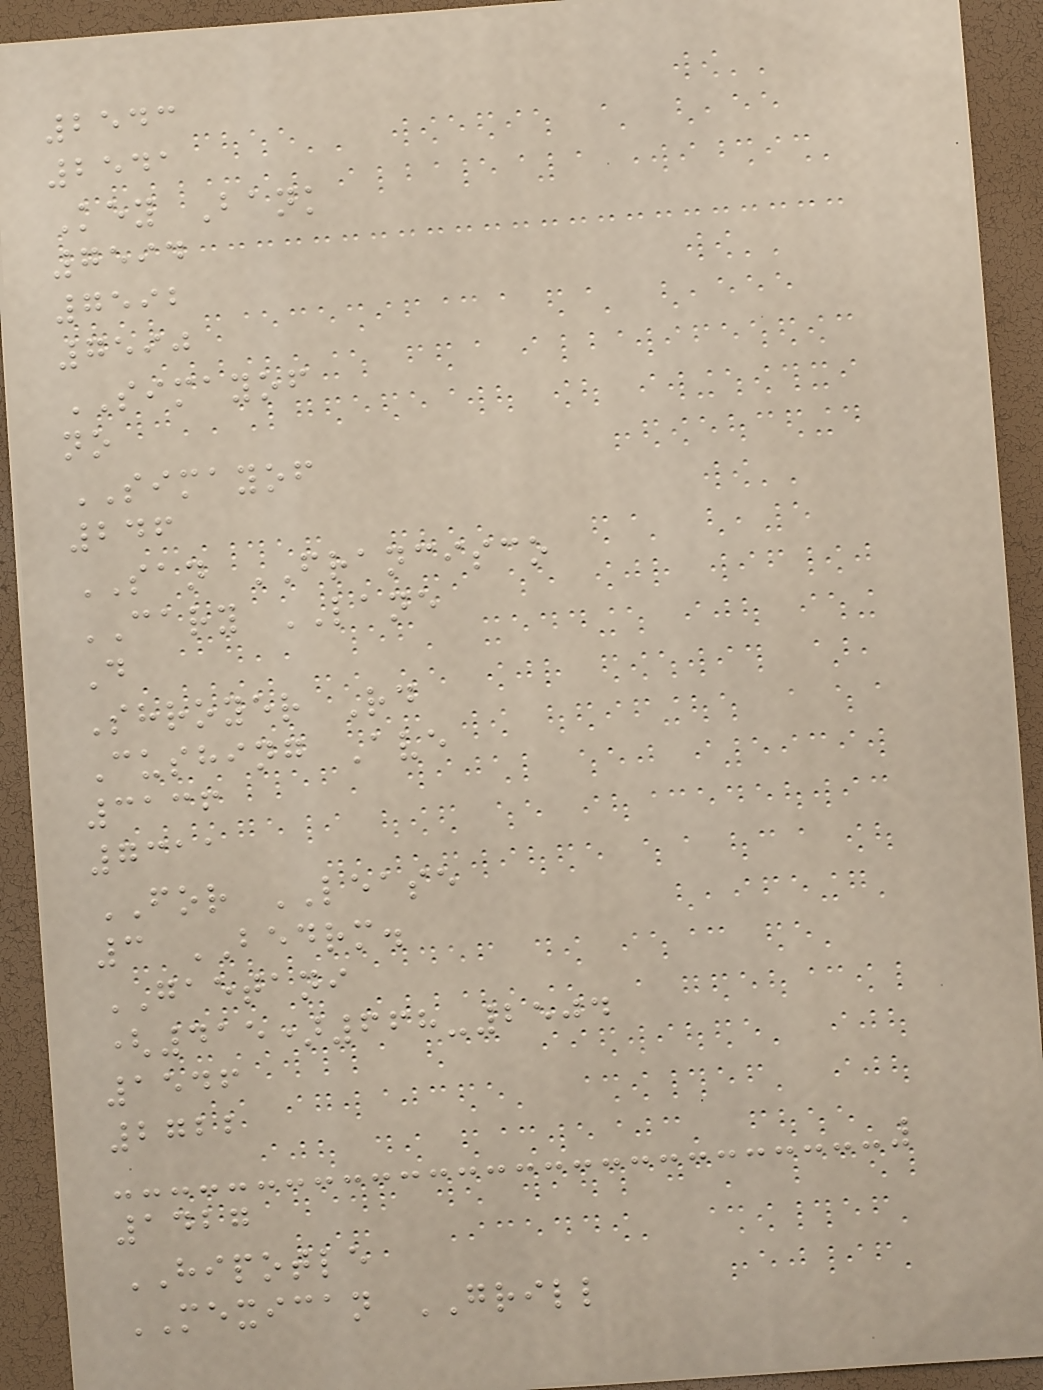2543
2541
Key Bank
7594
7592
7590
SIMAYOF
no
SIMAYOF
246
SAN FRANCISCO
CARY LANE
D
Shroyer Rd
Cushing Ave
3136
7311
FOR LEASE
3 BEDRM.
GAETANI
(415)668-2504
1546
2722
1427
HIPOTLE
MEXICAN GRILL
